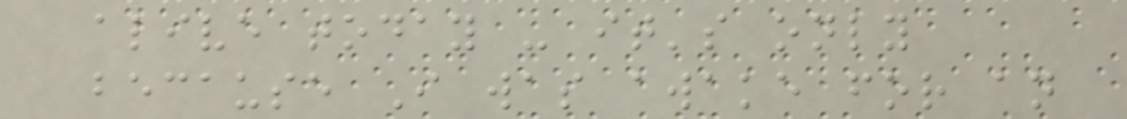alive today - it's only
because I was awake for an
